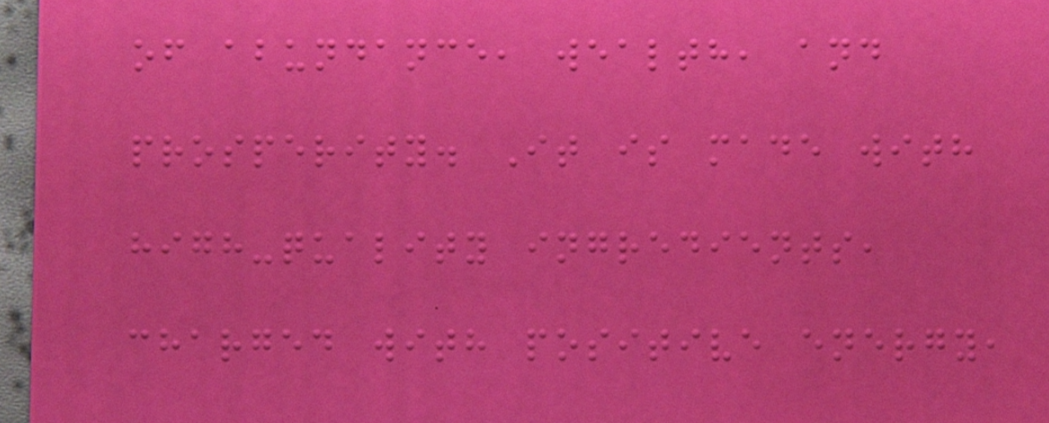of abundance, wealth, and
prosperity. It is made with
high-quality ingredients,
charged with positive energy,
